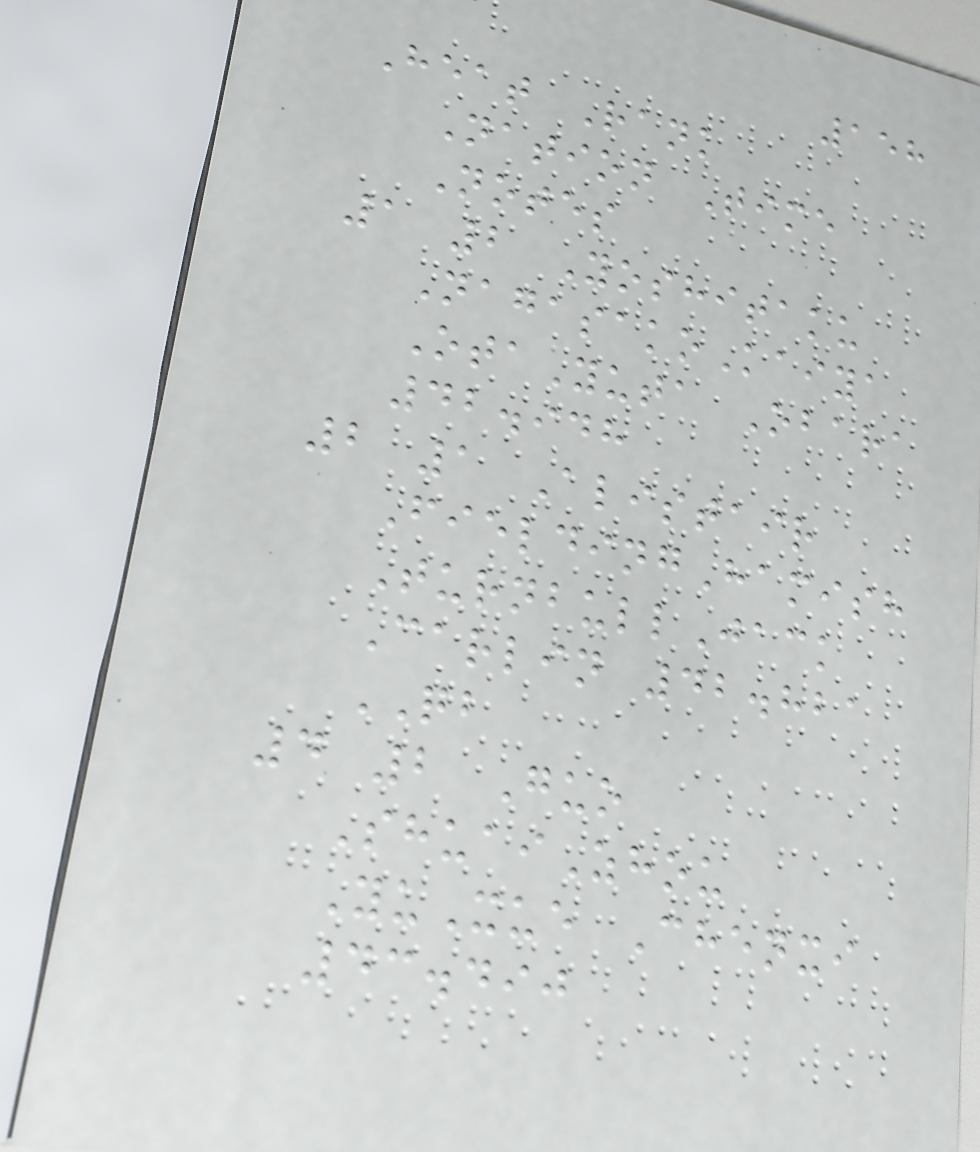158
Heat Rank
Nation Time
Notes
1 2 Yoshitaku
NagasakoKaiya
OtaYuta Obara
42.948
2 1 Alistair
FieldingHamish
TurnbullJack
Carlin 42.821
QB
4 2 Guo
ShuaiZhou
YuXue Chenxi
43.490
